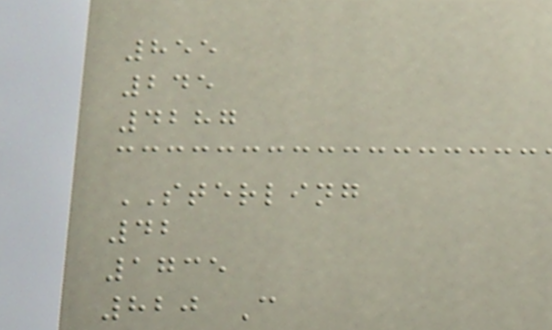855
245
4287
STERLING
42
1735
820 C
